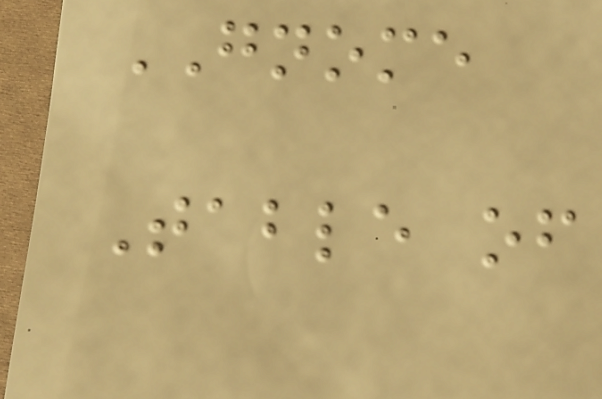GNOME
Table of
